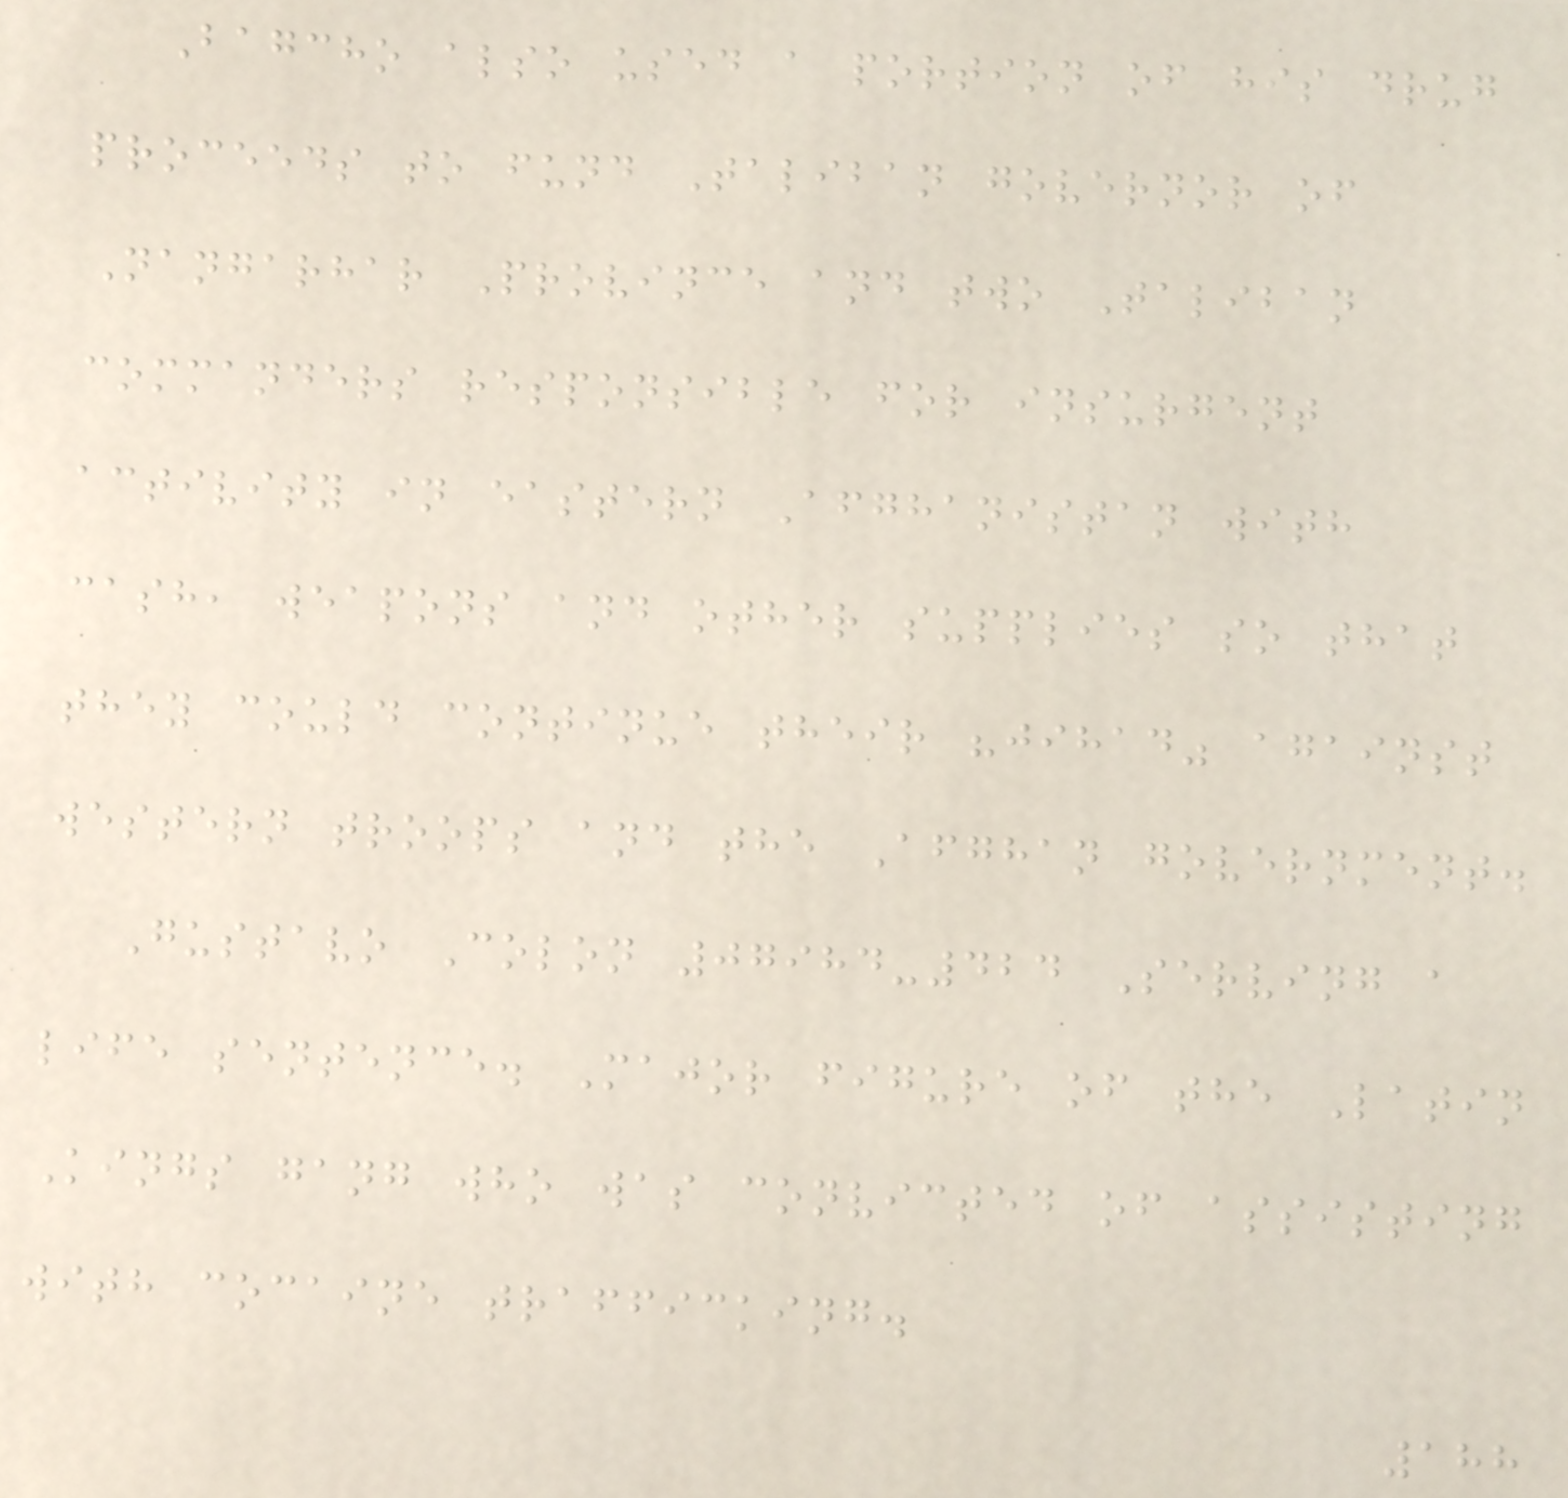Bagcho also used a portion of his drug
proceeds to fund Taliban governor of
Nangarhar Province and two Taliban
commanders responsible for insurgent
activity in eastern Afghanistan with
cash, weapons and other supplies so that
they could continue their "jihad" against
western troops and the Afghan government.
Gustavo Colon 07984-424 Serving a
life sentence. Major figure of the Latin
Kings gang who was convicted of assisting
with cocaine trafficking.
188
